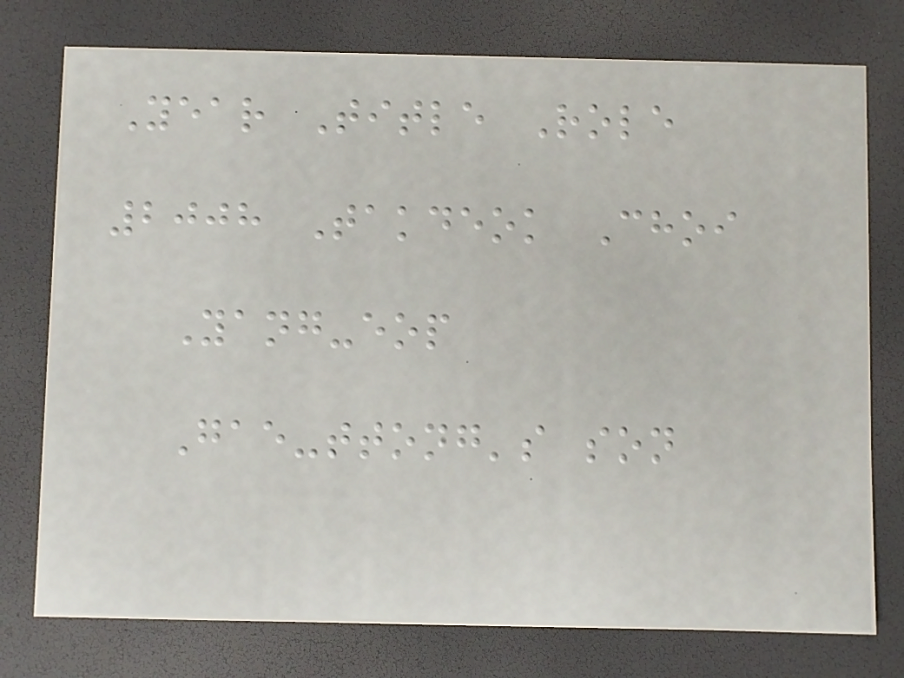Year Title Role
2008 Takdeok Choi
Yang-eop
Gae-ttong's son
